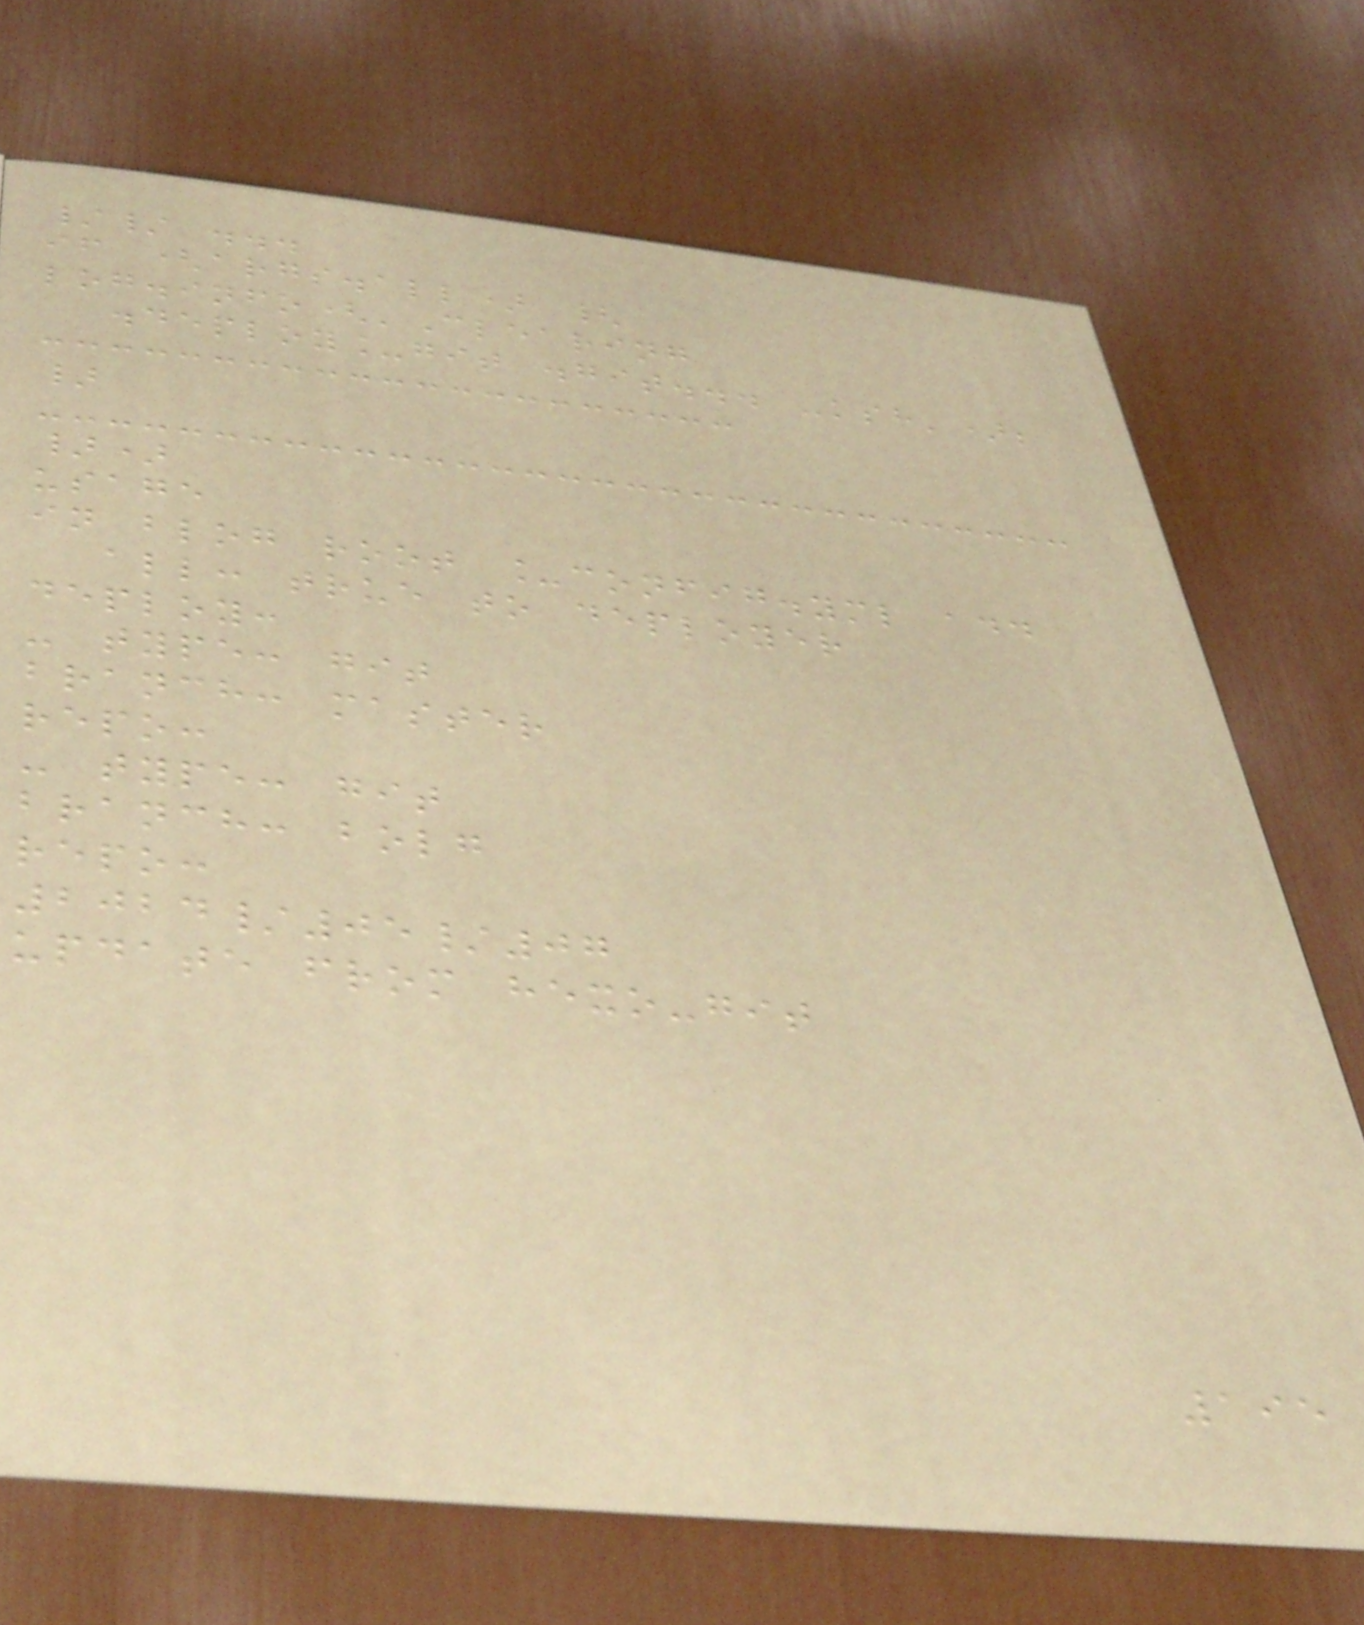// ...
if (args.all) {
log.info('Clearing
.deploy_git .git... -ksh');
}
})
usage
in blog root _config.yml add
all: true to deployer
deploy:
- type: git
branch: master
repo:
- type: git
branch: bolg
repo:
2024/05/07
update from hexo-git
195
